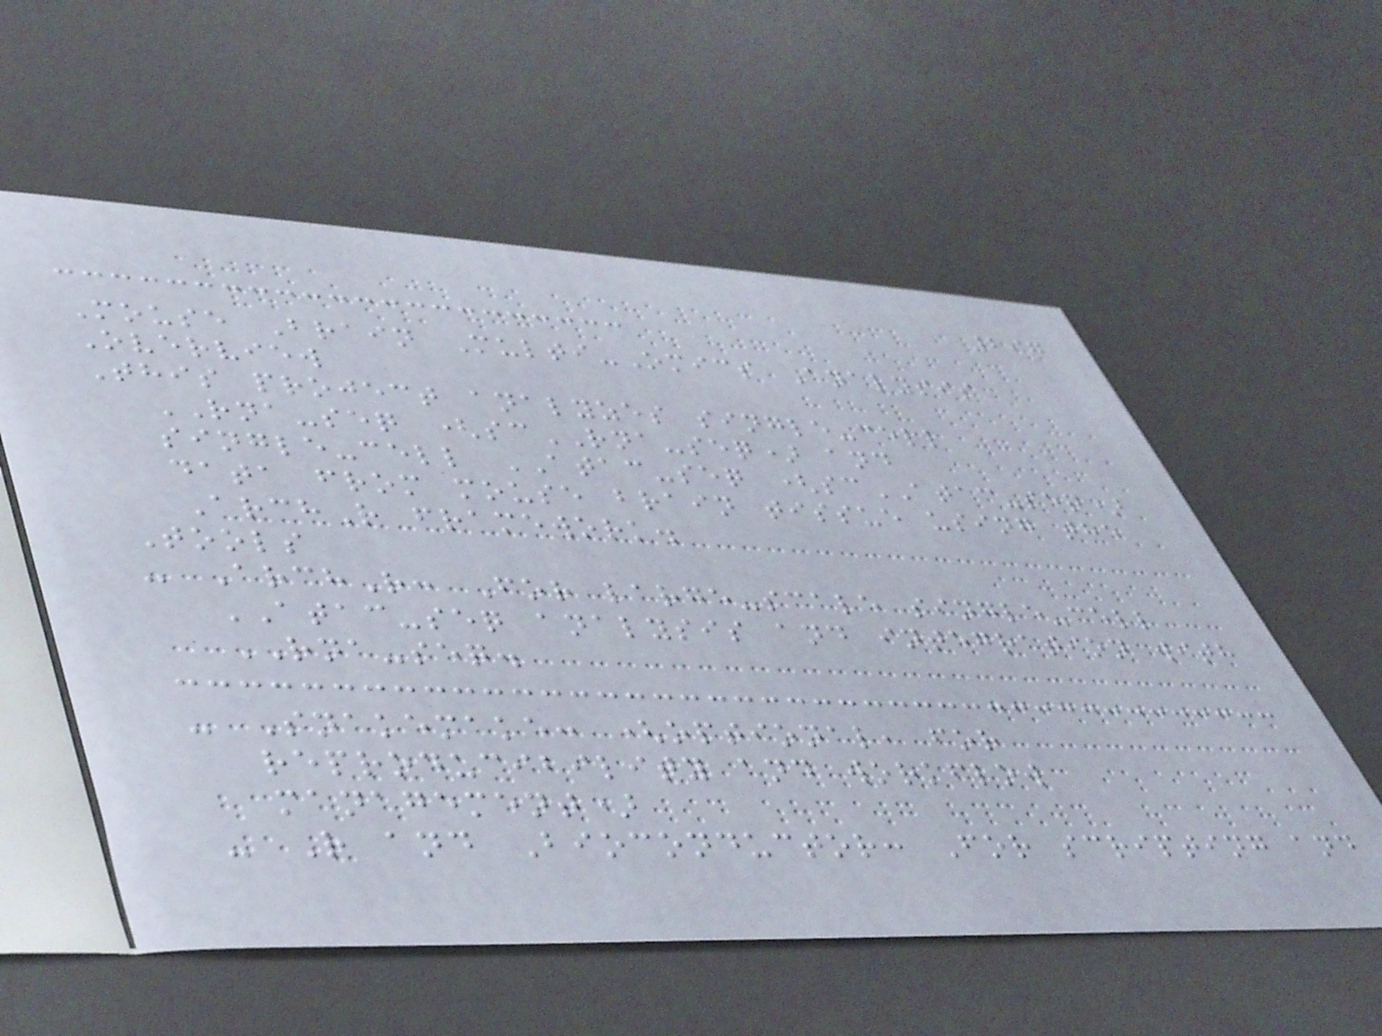297
Mouse Brain Multi-Omics Analysis
Overview
This project analyzes single-cell
RNA-seq (scRNA-seq) and
single-cell ATAC-seq (scATAC-seq)
data from mouse brain tissue using the
ArchR framework.
Tools
- ArchR: For large-scale single-cell
ATAC-seq analysis and integration with
RNA-seq.
- Snakemake: (optional, for
reproducibility and workflow
management)
- R and Bioconductor: For scripting and
